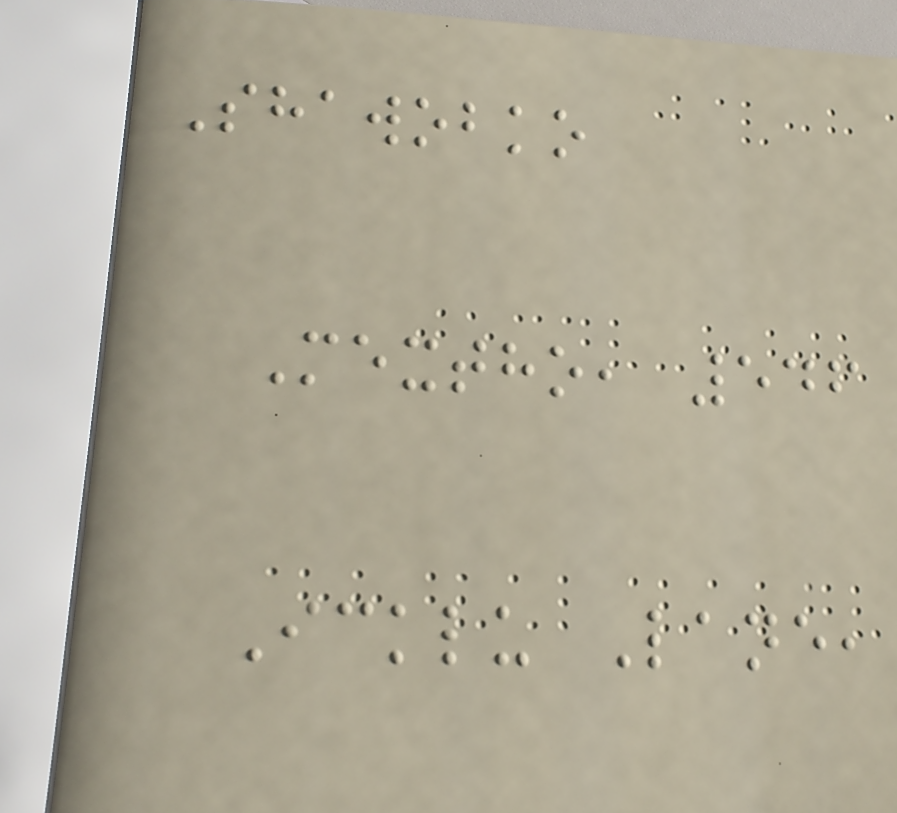Shawobko
Mextho, 546
Icklu Lane,
